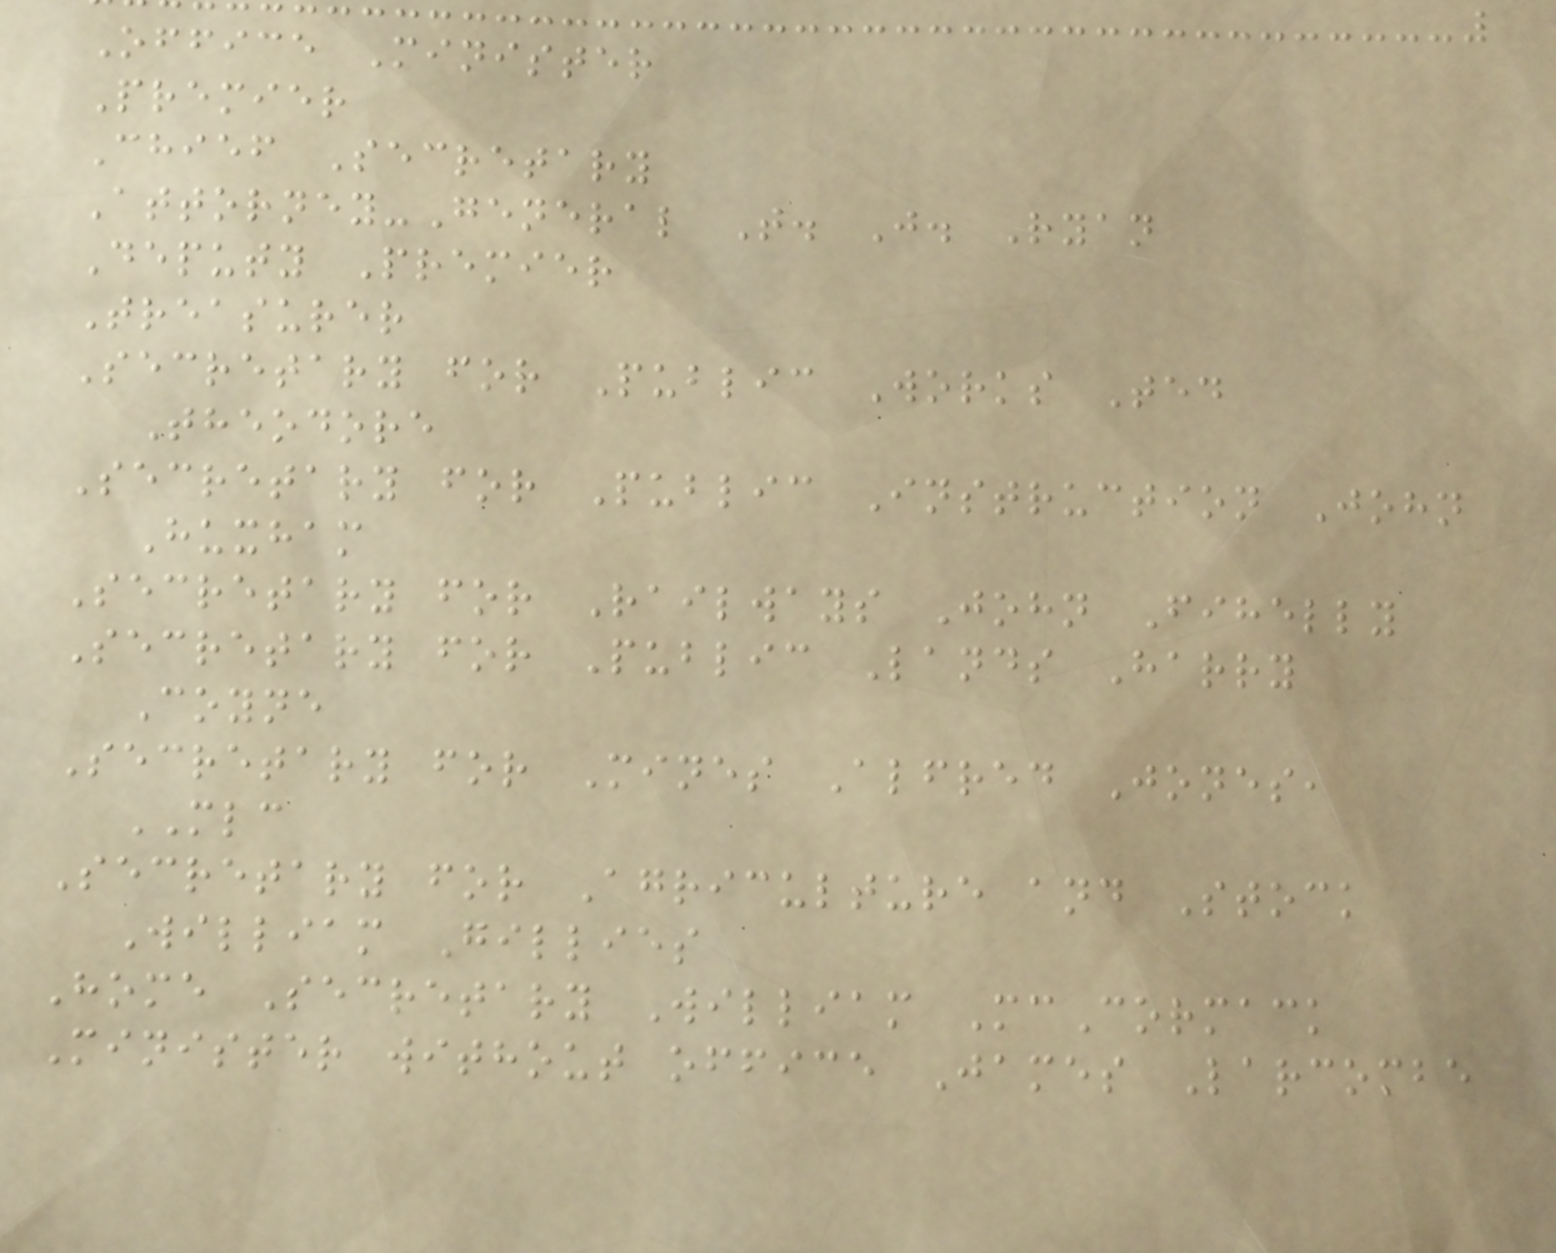Office Minister
Premier
Chief Secretary
Attorney-General T. J. Ryan
Deputy Premier
Treasurer
Secretary for Public Works Ted
Theodore
Secretary for Public Instruction John
Huxham
Secretary for Railways John Fihelly
Secretary for Public Lands Harry
Coyne
Secretary for Mines Alfred Jones,
MLC
Secretary for Agriculture and Stock
William Gillies
Home Secretary William McCormack
Minister without office James Larcombe
